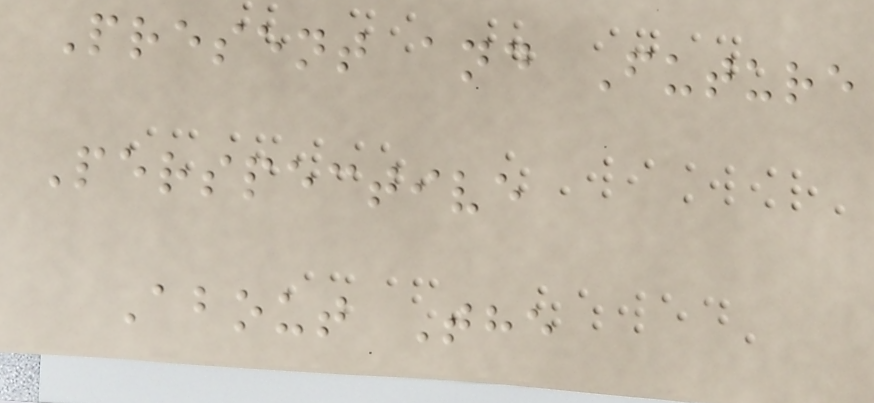Present and Future
Perspective
About The
